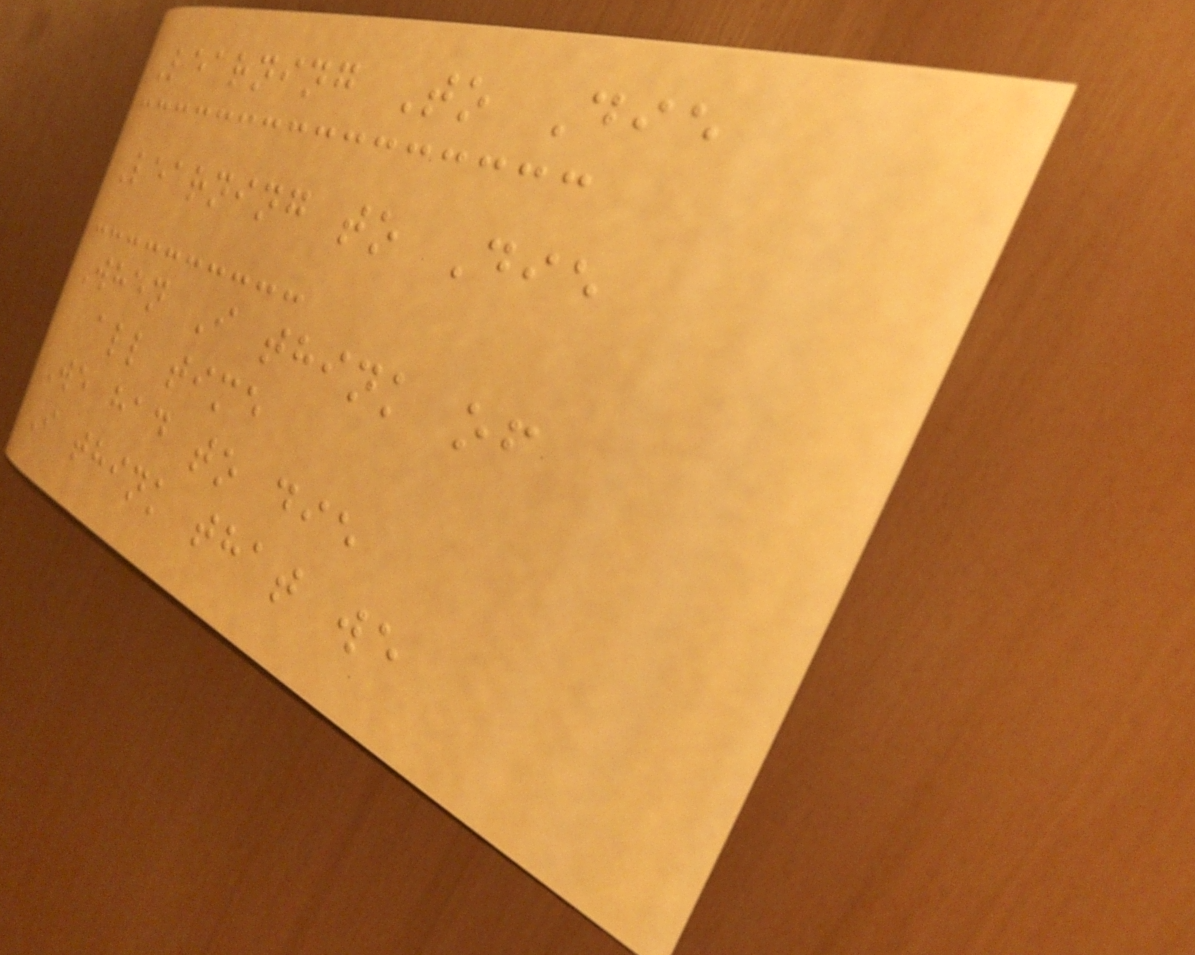Learning To Die
Learning to Die
When I think of
all time
We had to die
I think that we
